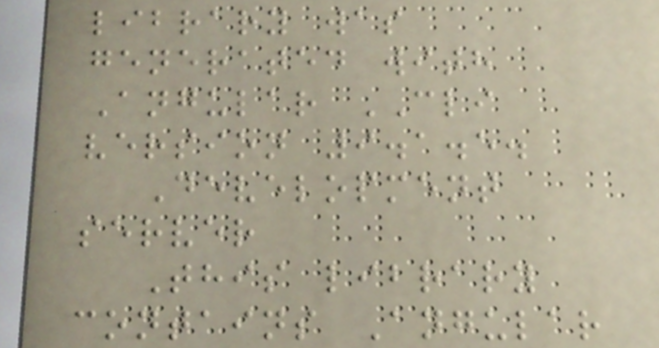library was
generated with
Angular CLI
version 9.1.5.
Development
server
This library
contains Angular
